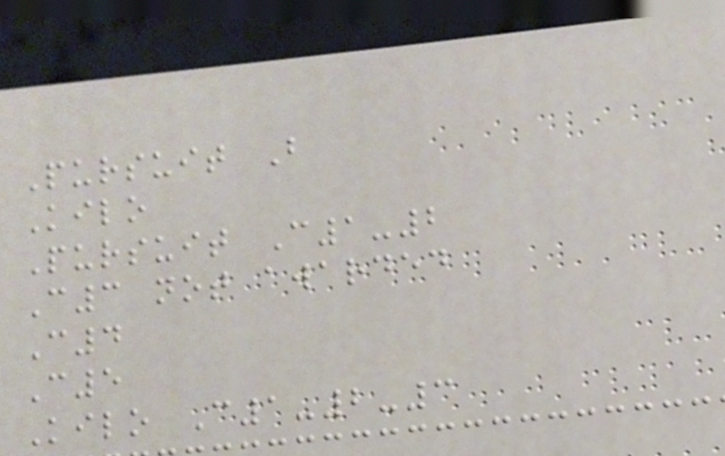Pursuit B
Kilo
Pursuit C1-2
C3 not awarded
C4
C5
Kilo C1-2-3
